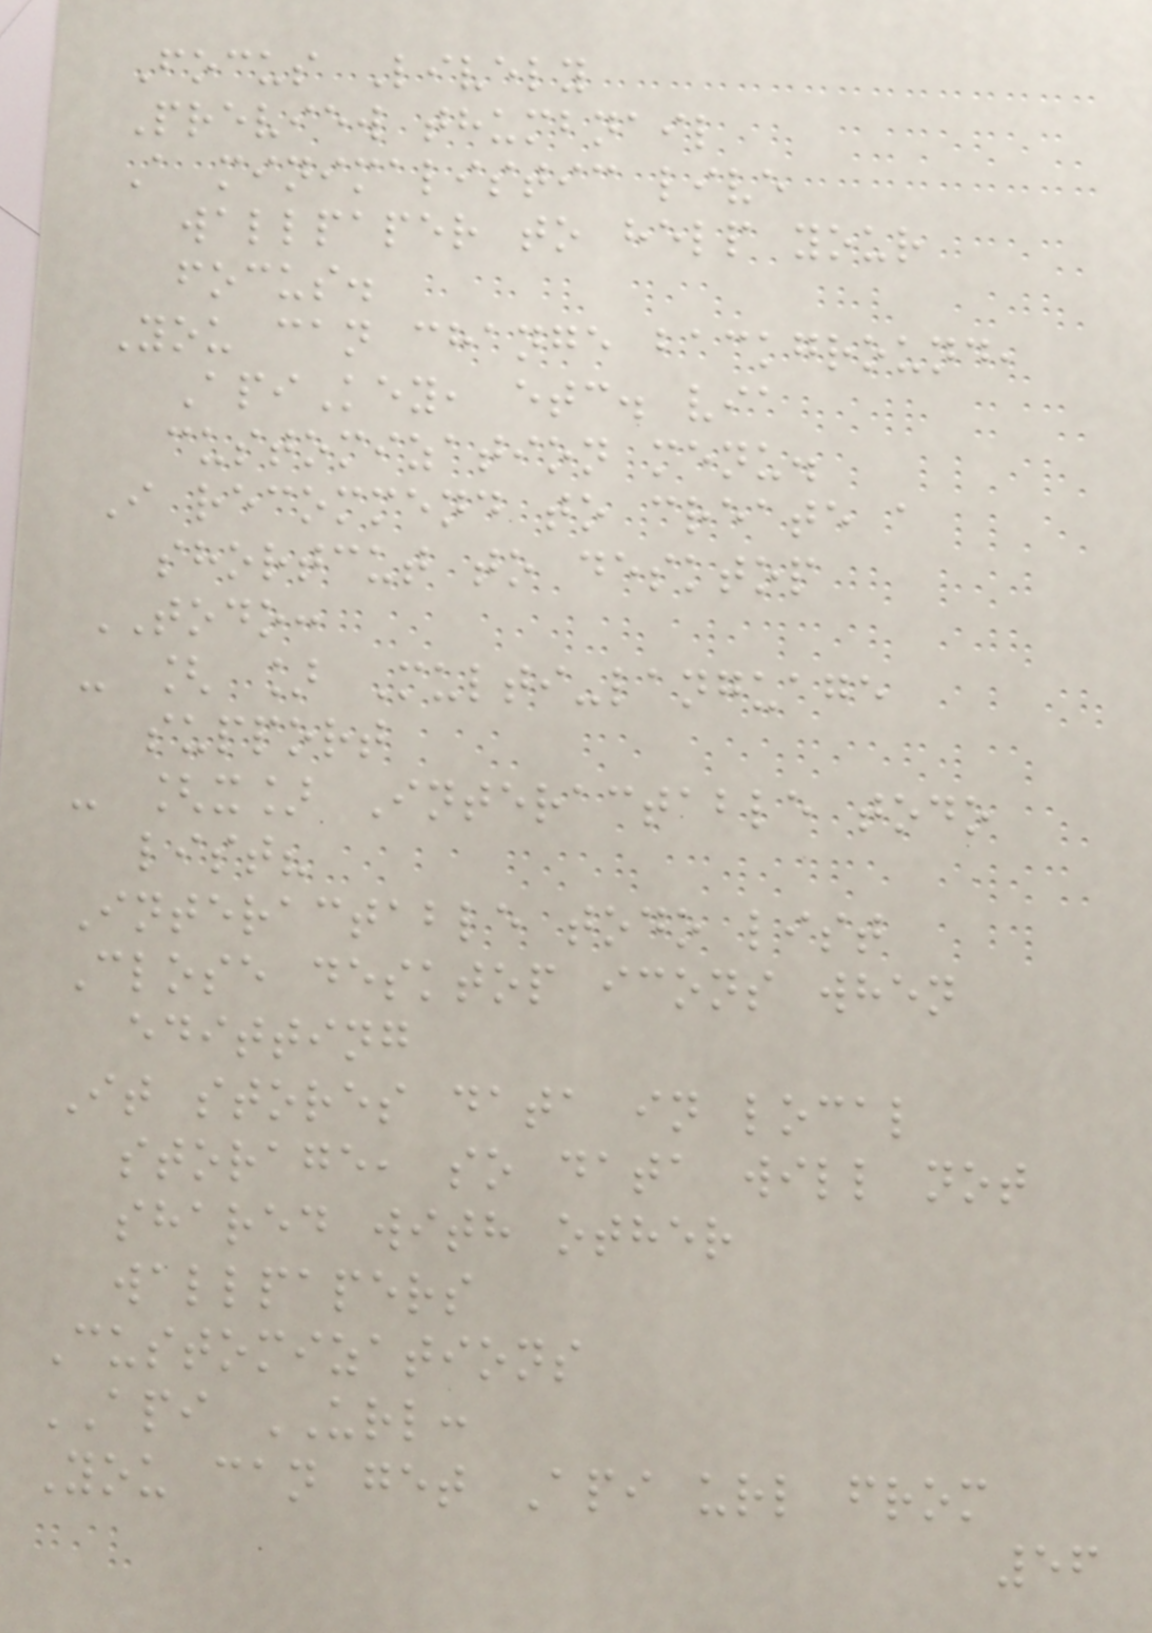Focus Lively
Preview thumbnail
A minimalistic live
wallpaper to help your
focus.
You can change background,
ApiKey, etc. via
customization menu.
I recommend to create a
shortcut to desktop
TODO:
- [ ] Multi-language
support
- [x] Interactable todo
list?
Interactable todo list
Close desktop icons when
editting
It stores data in local
storage, so data will not
shared with other
wallpapers
Customizations
API URL:
You can get Api url from
56
